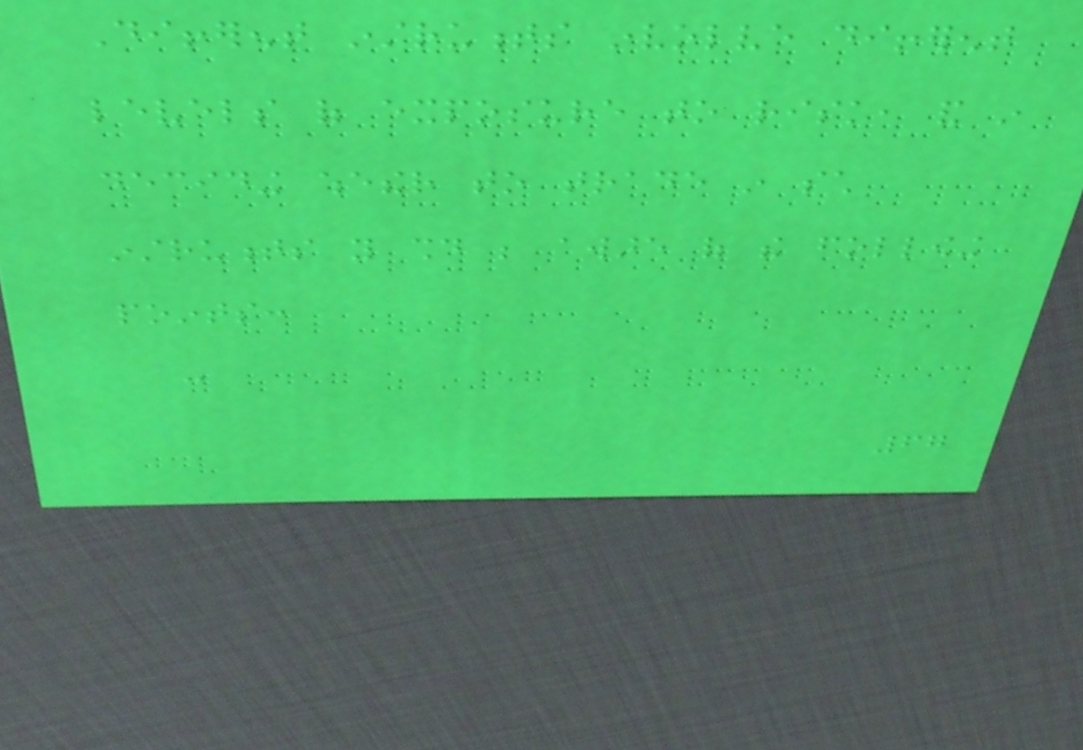Different instruments involve different
levels of exposure to risk, and in
deciding whether to trade in such
instruments you should be aware of the following
points:
-
67
